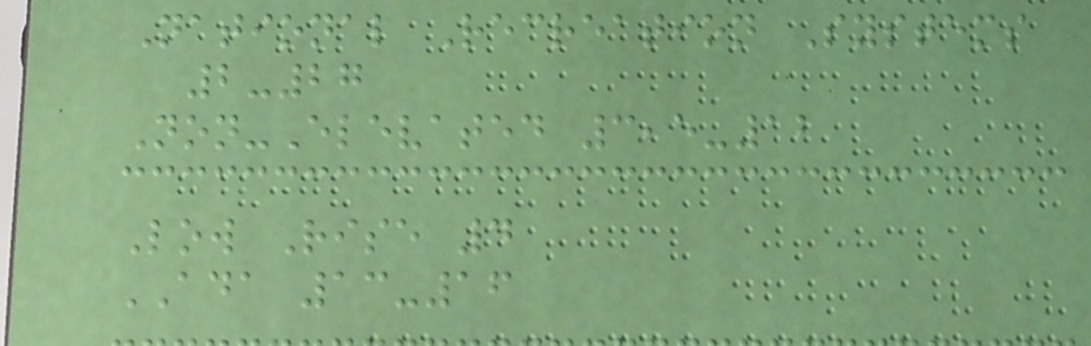National Recreation Systems
2-27
Non-Elevated 3,5-12
Low Rise 4
ADA 13-16
